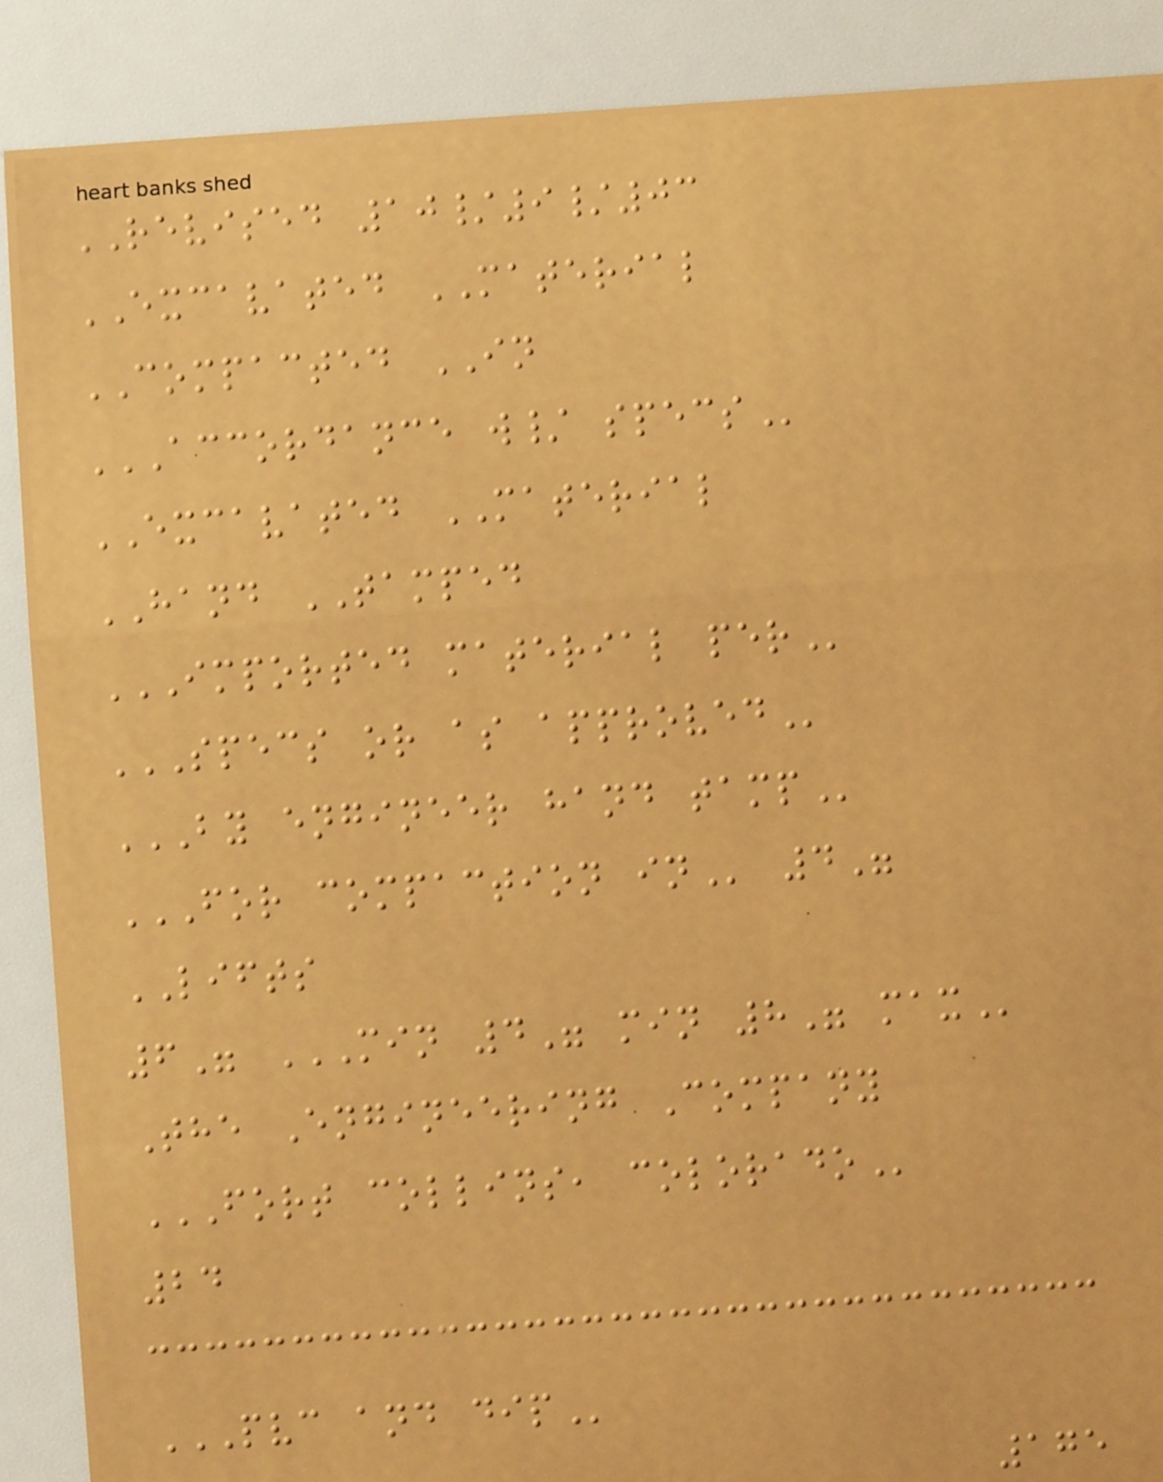REVISED 10/9/03
EXCAVATED MATERIAL
COMPACTED IN
ACCORDANCE W/ SPECS
EXCAVATED MATERIAL
HAND TAMPED
IMPORTED MATERIAL PER
SPECS OR AS APPROVED
BY ENGINEER HAND TAMP
FOR COMPACTION IN 4"
LIFTS
6" MIN 4" MIN 8" MAX
The Engineering Company
FORT COLLINS, COLORADO
24
PVC AND DIP
175
